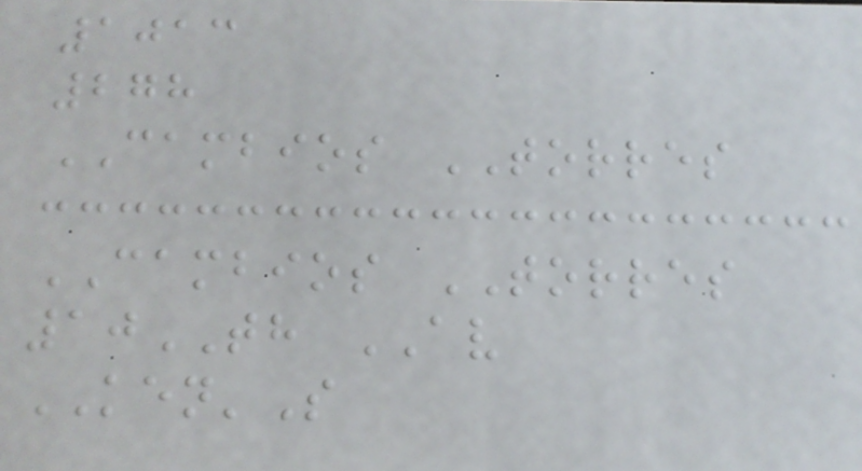1013
278
CAMBIOS TORRES
CAMBIOS TORRES
10TH AV
KEN'S
